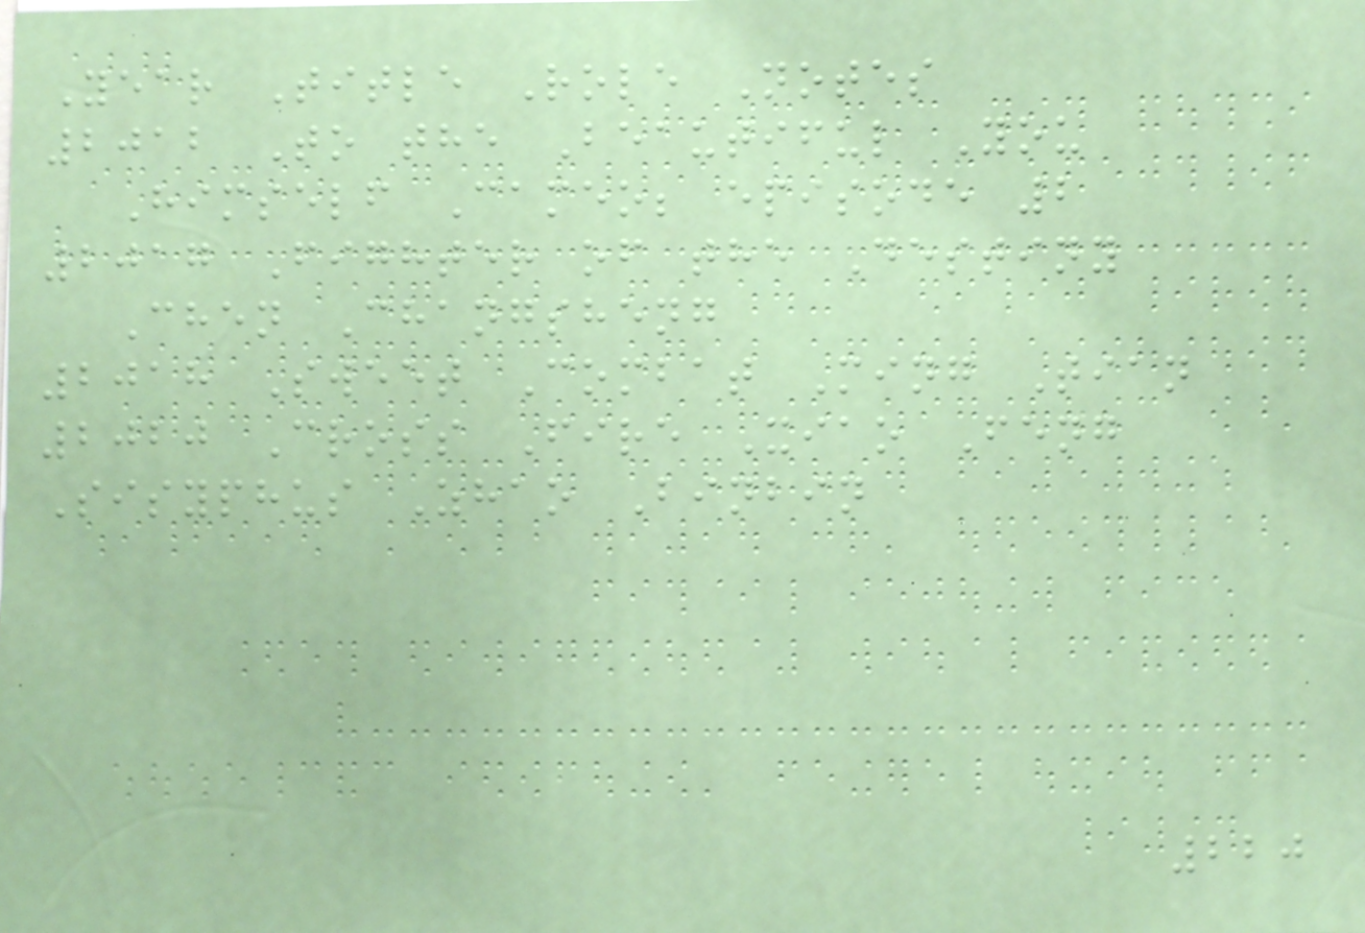Year Title Role Notes
2012 To the Beautiful You
Himself Cameo; episode 2
2017 Fighter of the Destiny
Chen Changsheng
2018 Sweet Combat Ming Tian
2020 Cross Fire Xiao Feng
Sisyphus Zhao Binbin
220
